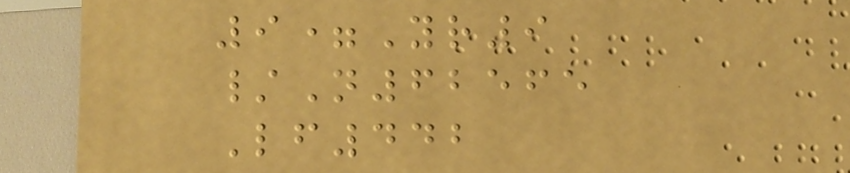9=Yr9
/N62565
Lf442
